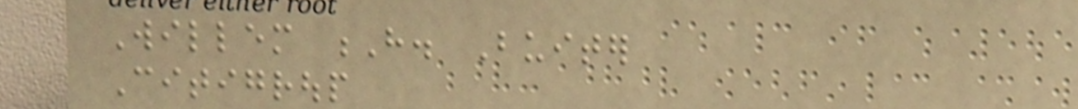Willem H. Buiter
Citigroup
